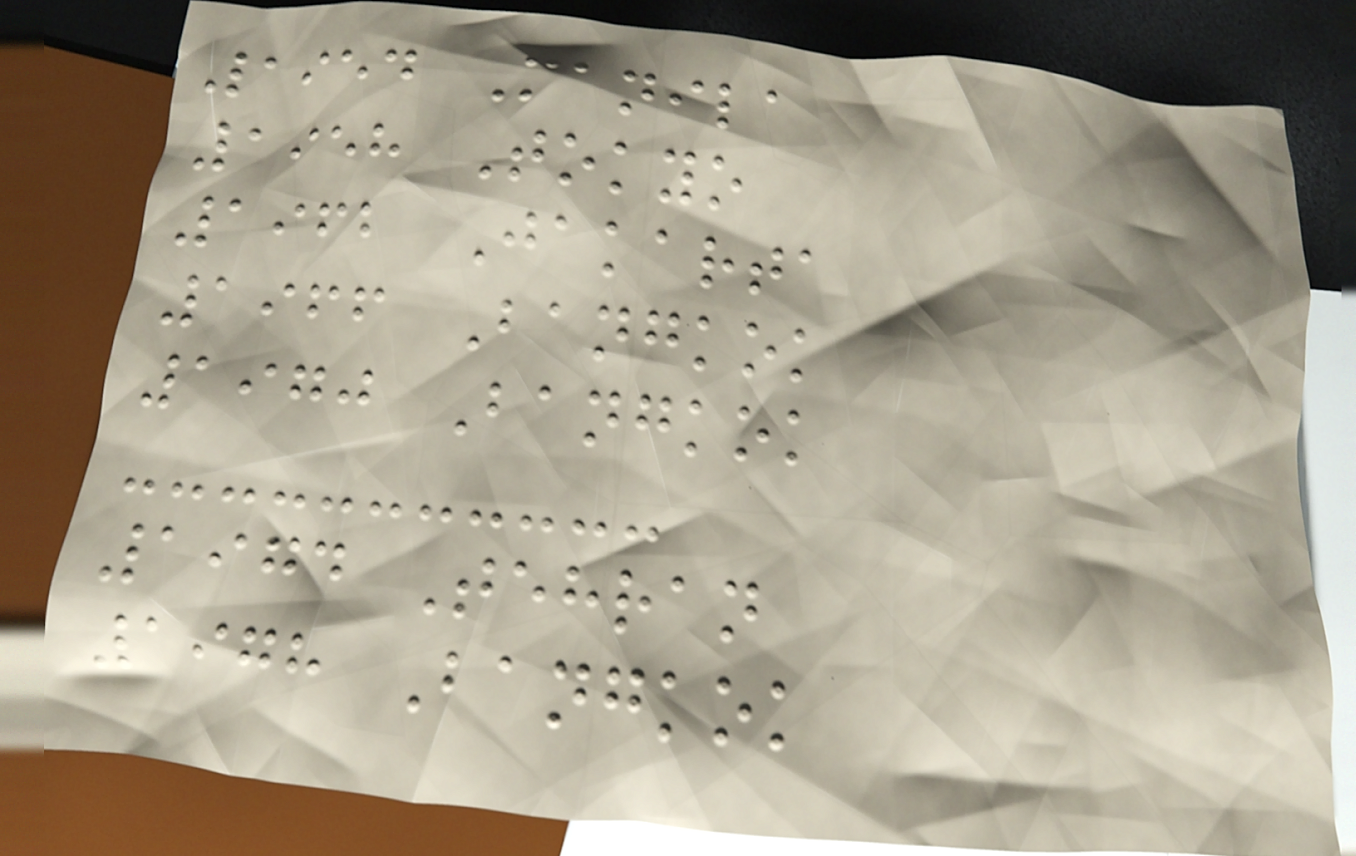1954 Manila
1958 Tokyo
1962 Jakarta
1966 Bangkok
1970 Bangkok
1974 Tehran
1978 Bangkok
